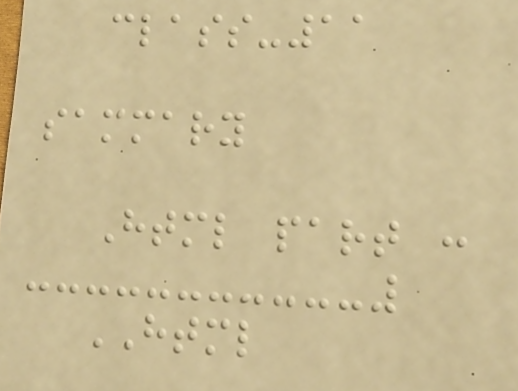class-11
sammary
Html part :
HTML
